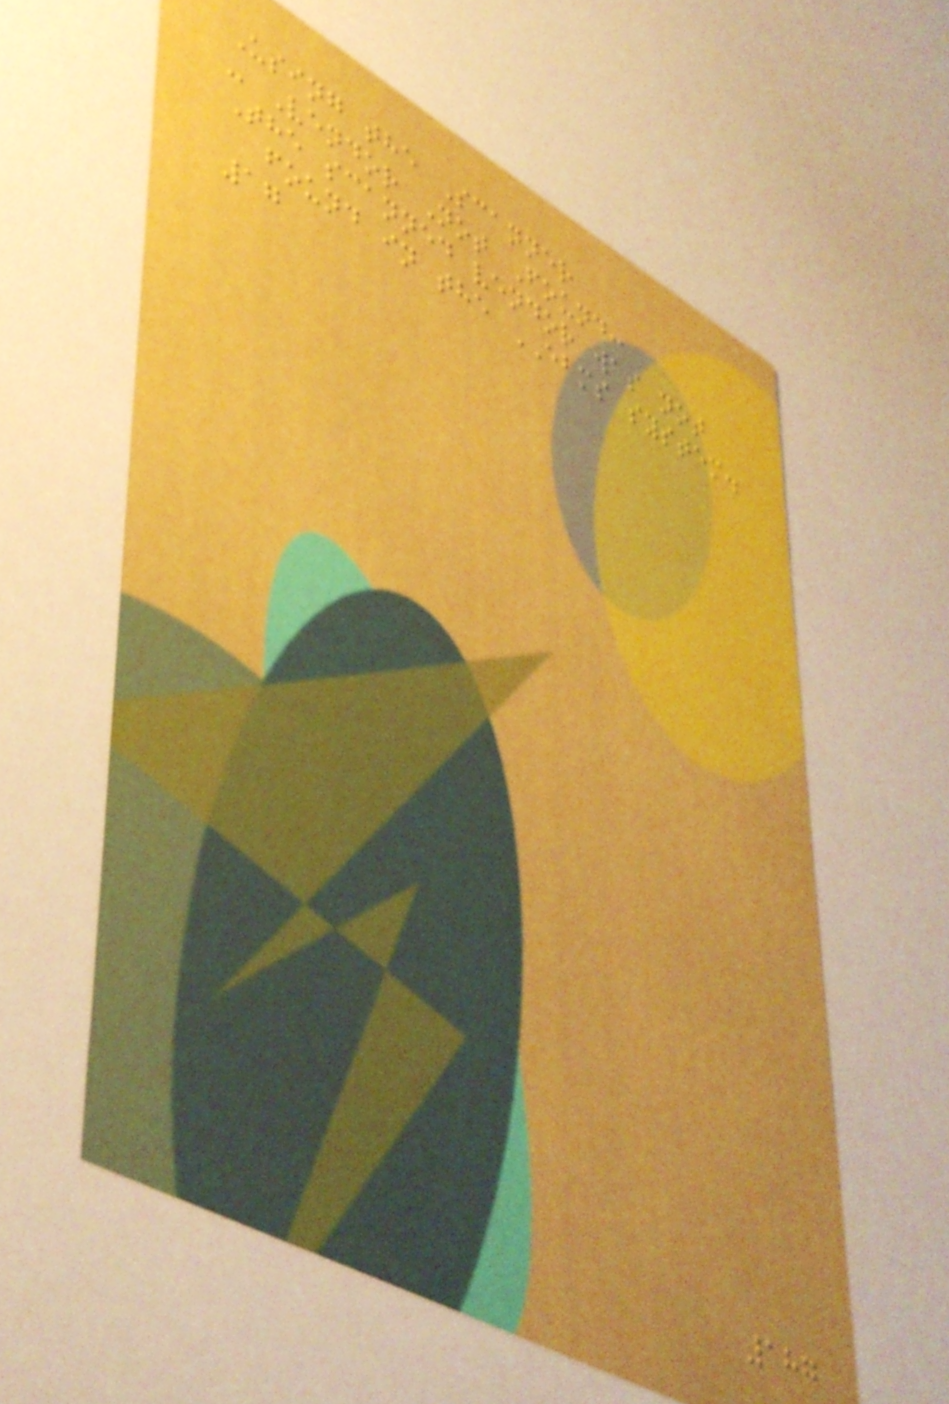Using the Scanner
- Vendor Not Found:
The scanned vendor was not
found in the EBMS system.
17
187
